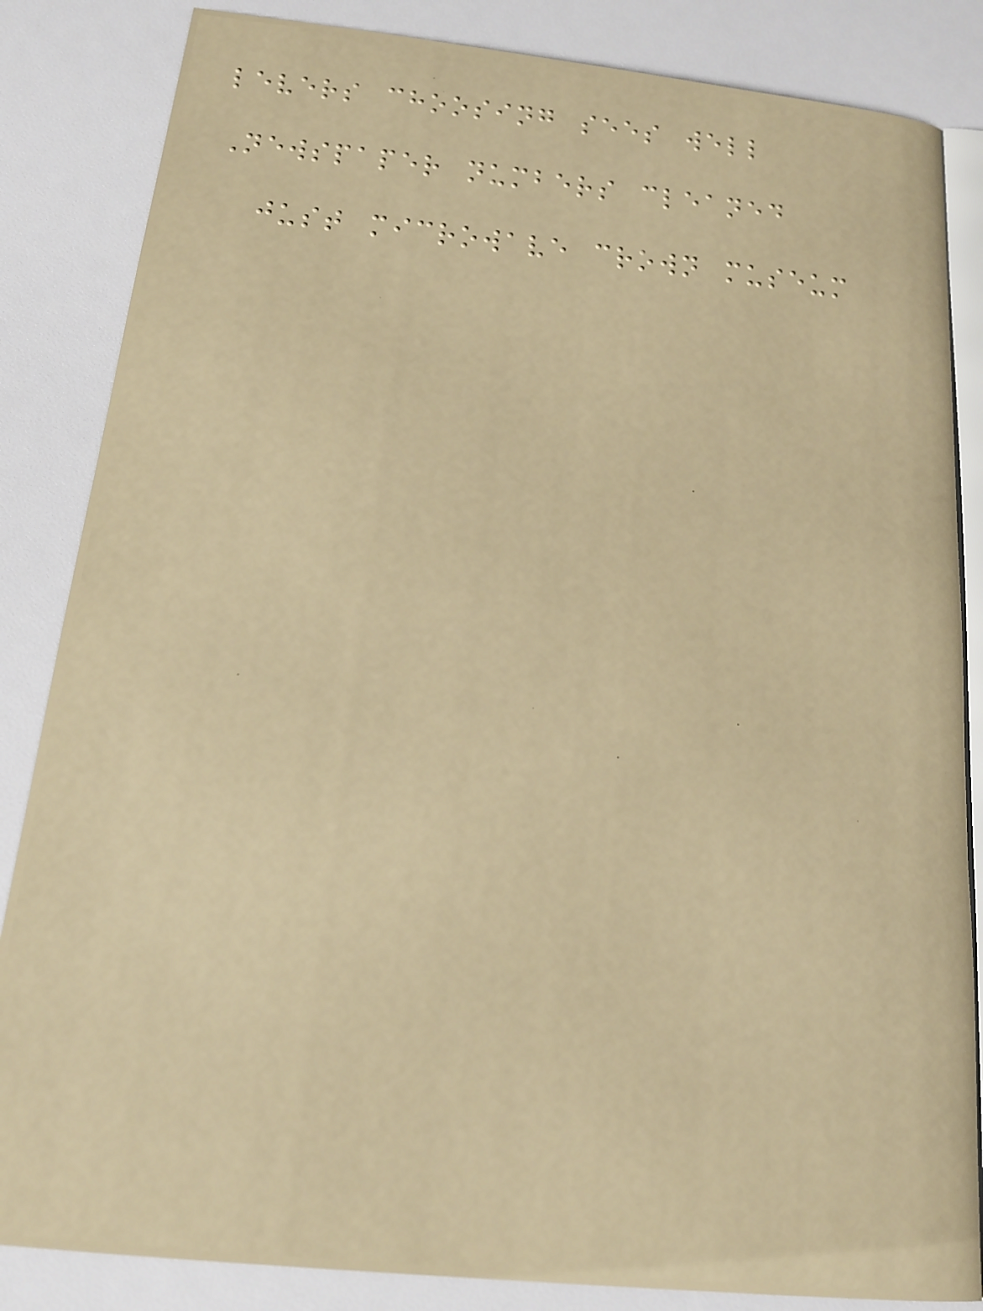levers choosing sees well
Newspaper numbers cleaned
just microwave crown museum
